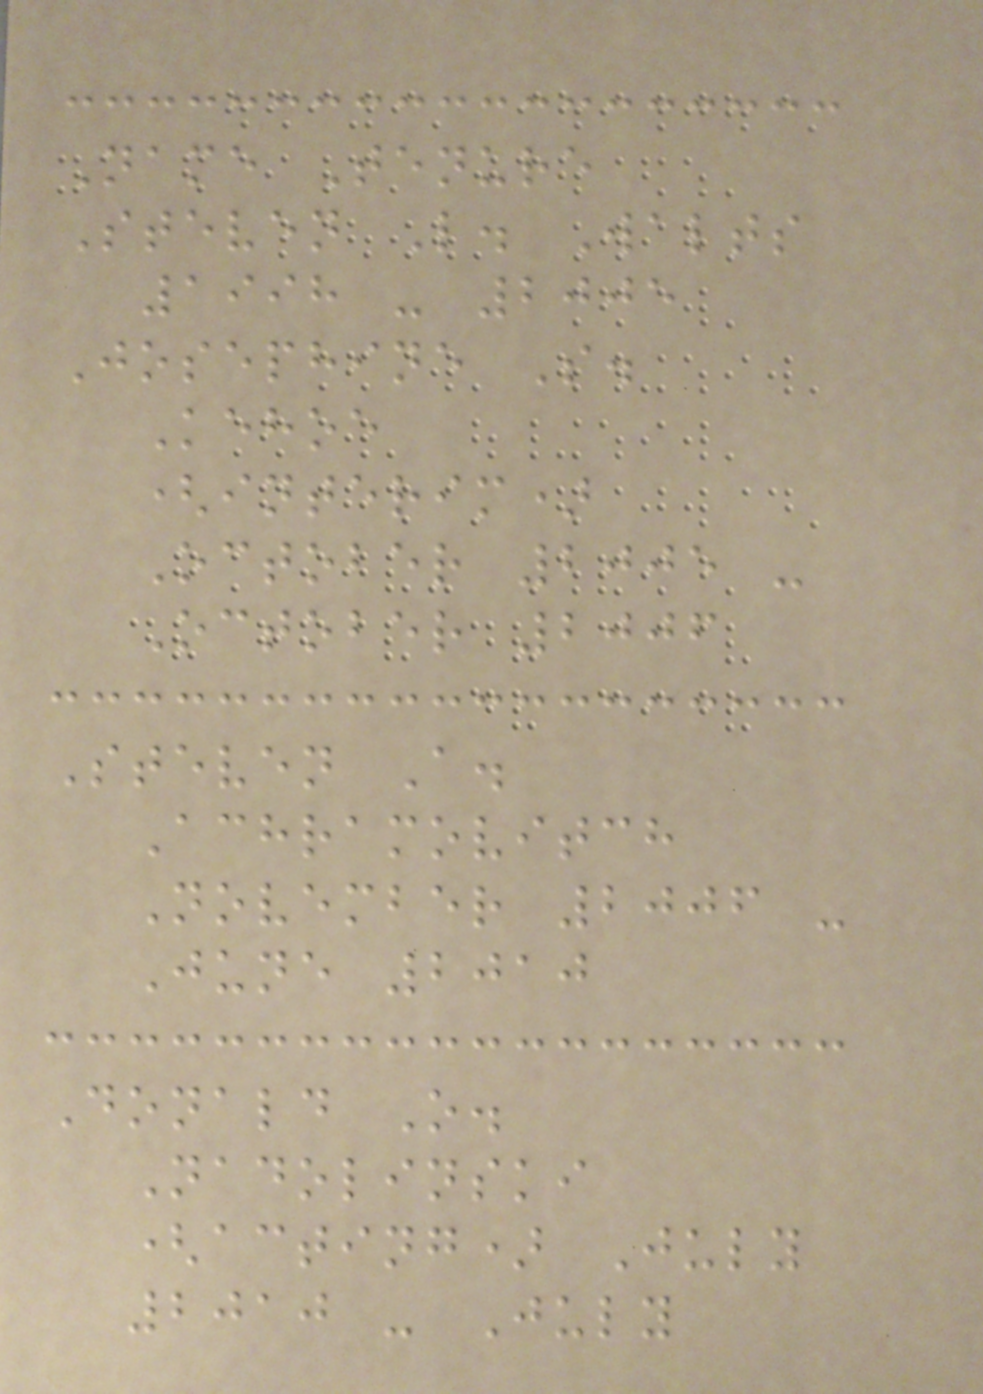Name Tenure
Steven L. Walts
1998 - 2005
Josephine S.
Kehoe
(interim)
October 2005 -
October 2006
Steven A.
Achramovitch
November 2006 -
June 2010
Donald O.
Nadolinski
(acting) July
2010 - July
